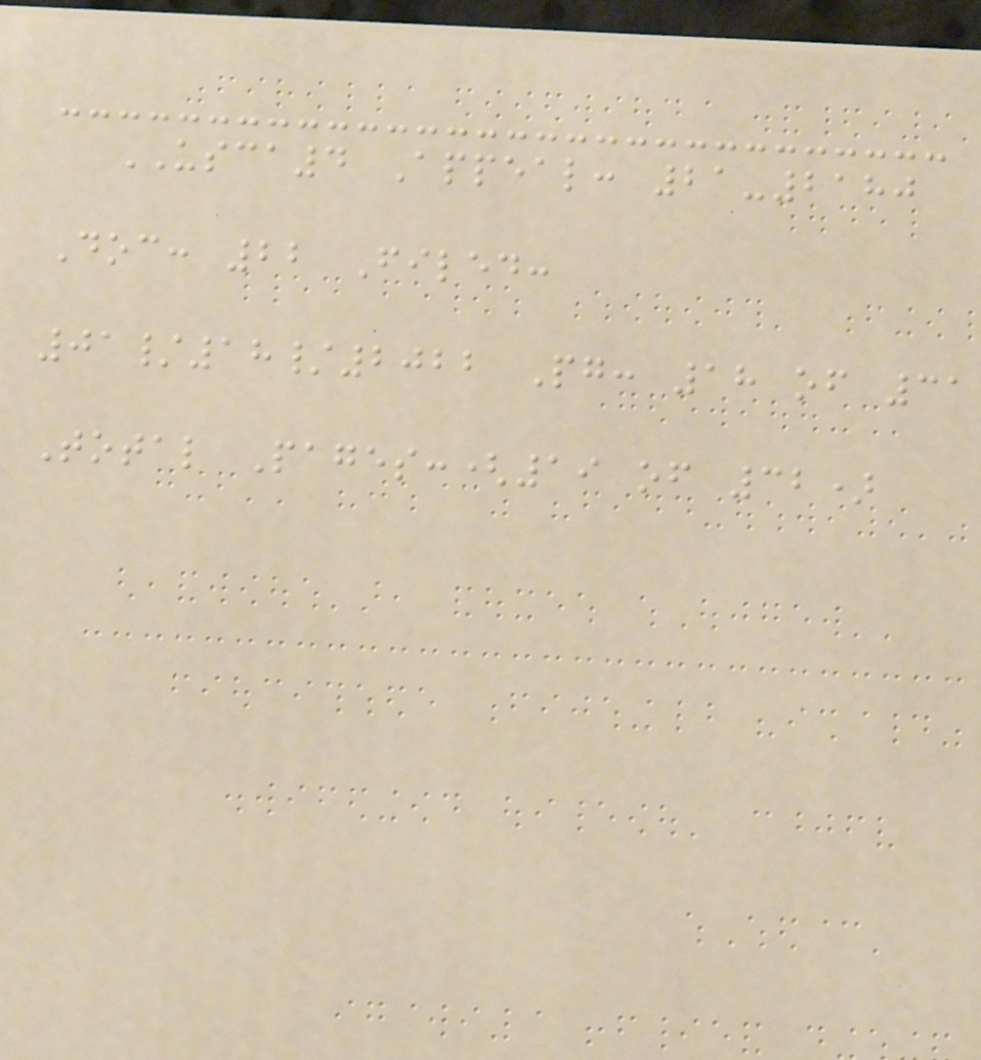USCA4 Appeal: 21-2180
Doc: 22 Filed:
01/18/2022 Pg: 18 of 31
Total Pages:(19 of 32)
